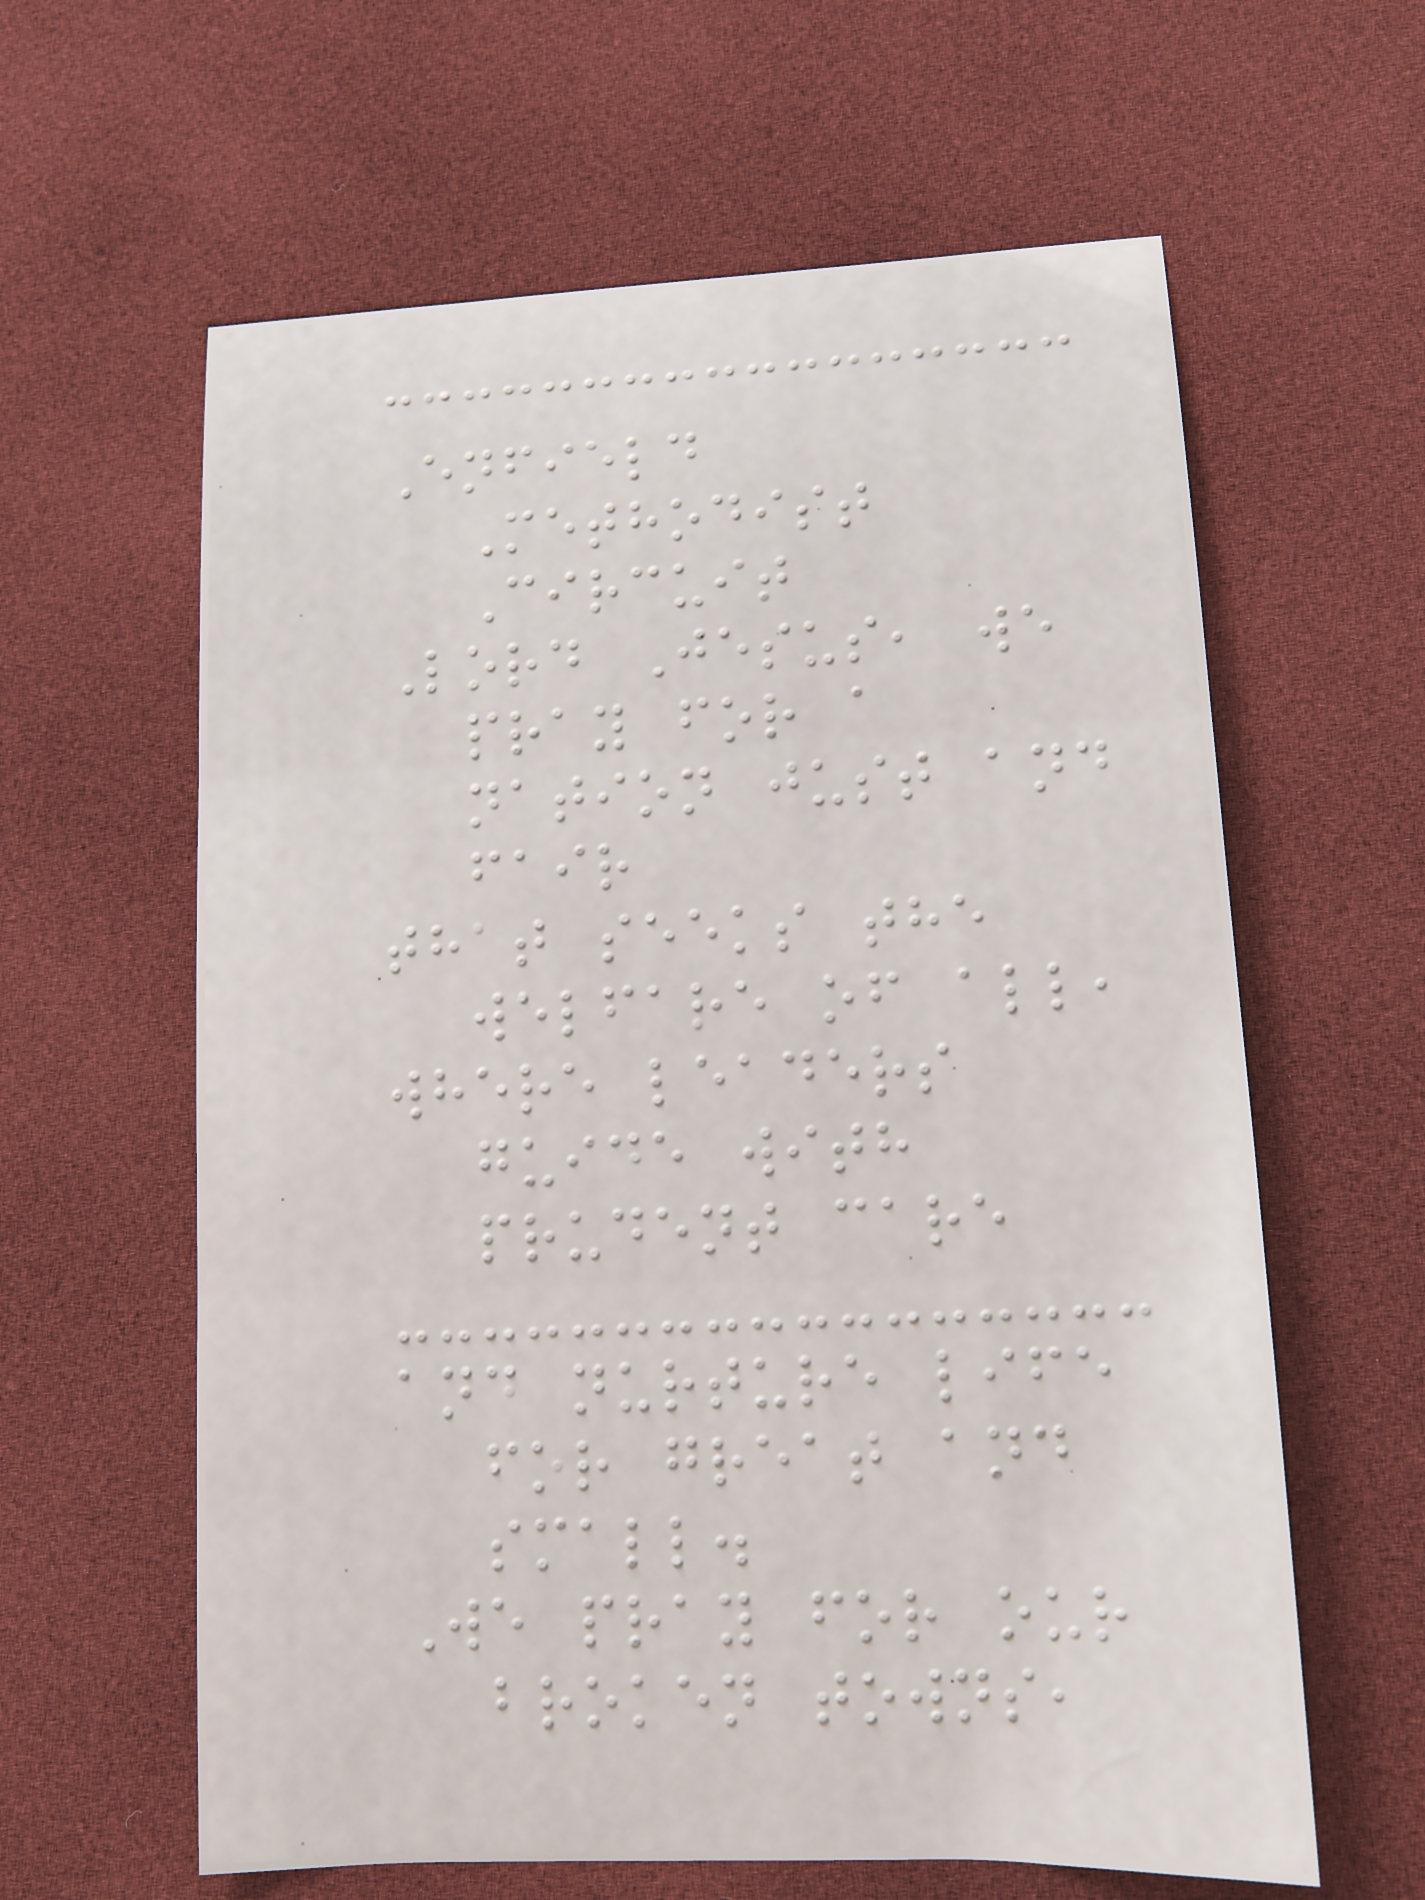Enfield
Methodist
Circuit
Lord Jesus, we
pray for a
nation just and
fair
that seeks the
welfare of all,
where leaders
guide with
prudent care
and nurture life
for great and
small.
We pray for our
broken towns,
